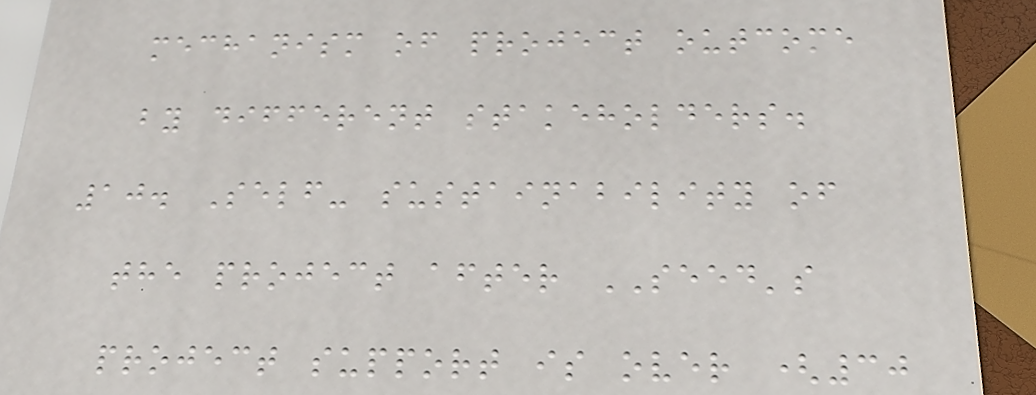mechanism of project outcome
by different stakeholders.
10. Self- sustainability of
the project after SEED's
project support is over (30
